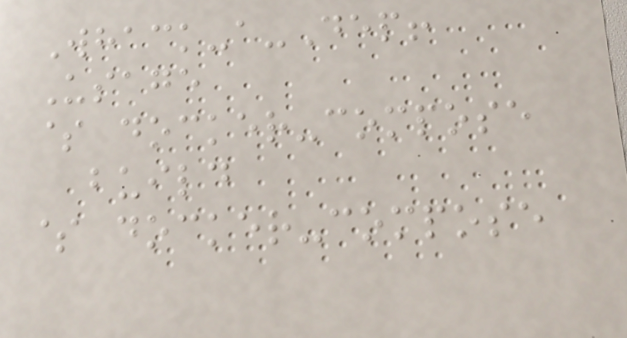Whack-a-Dep!
Usage
$ docker-compose
build
$ docker-compose
